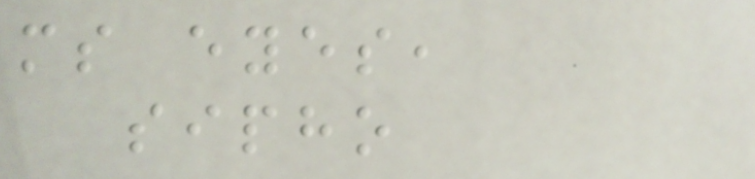ms eyes,
sipho
